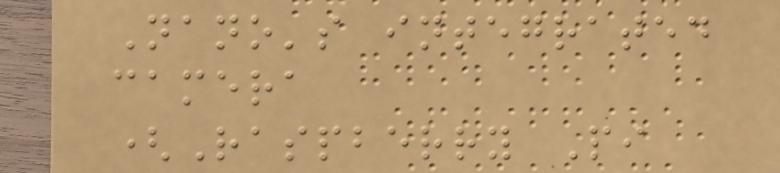Nano's integrated
camera
(Raspberry Pi
